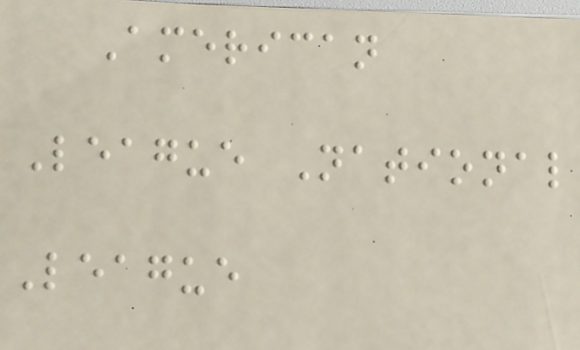American
League National
League
